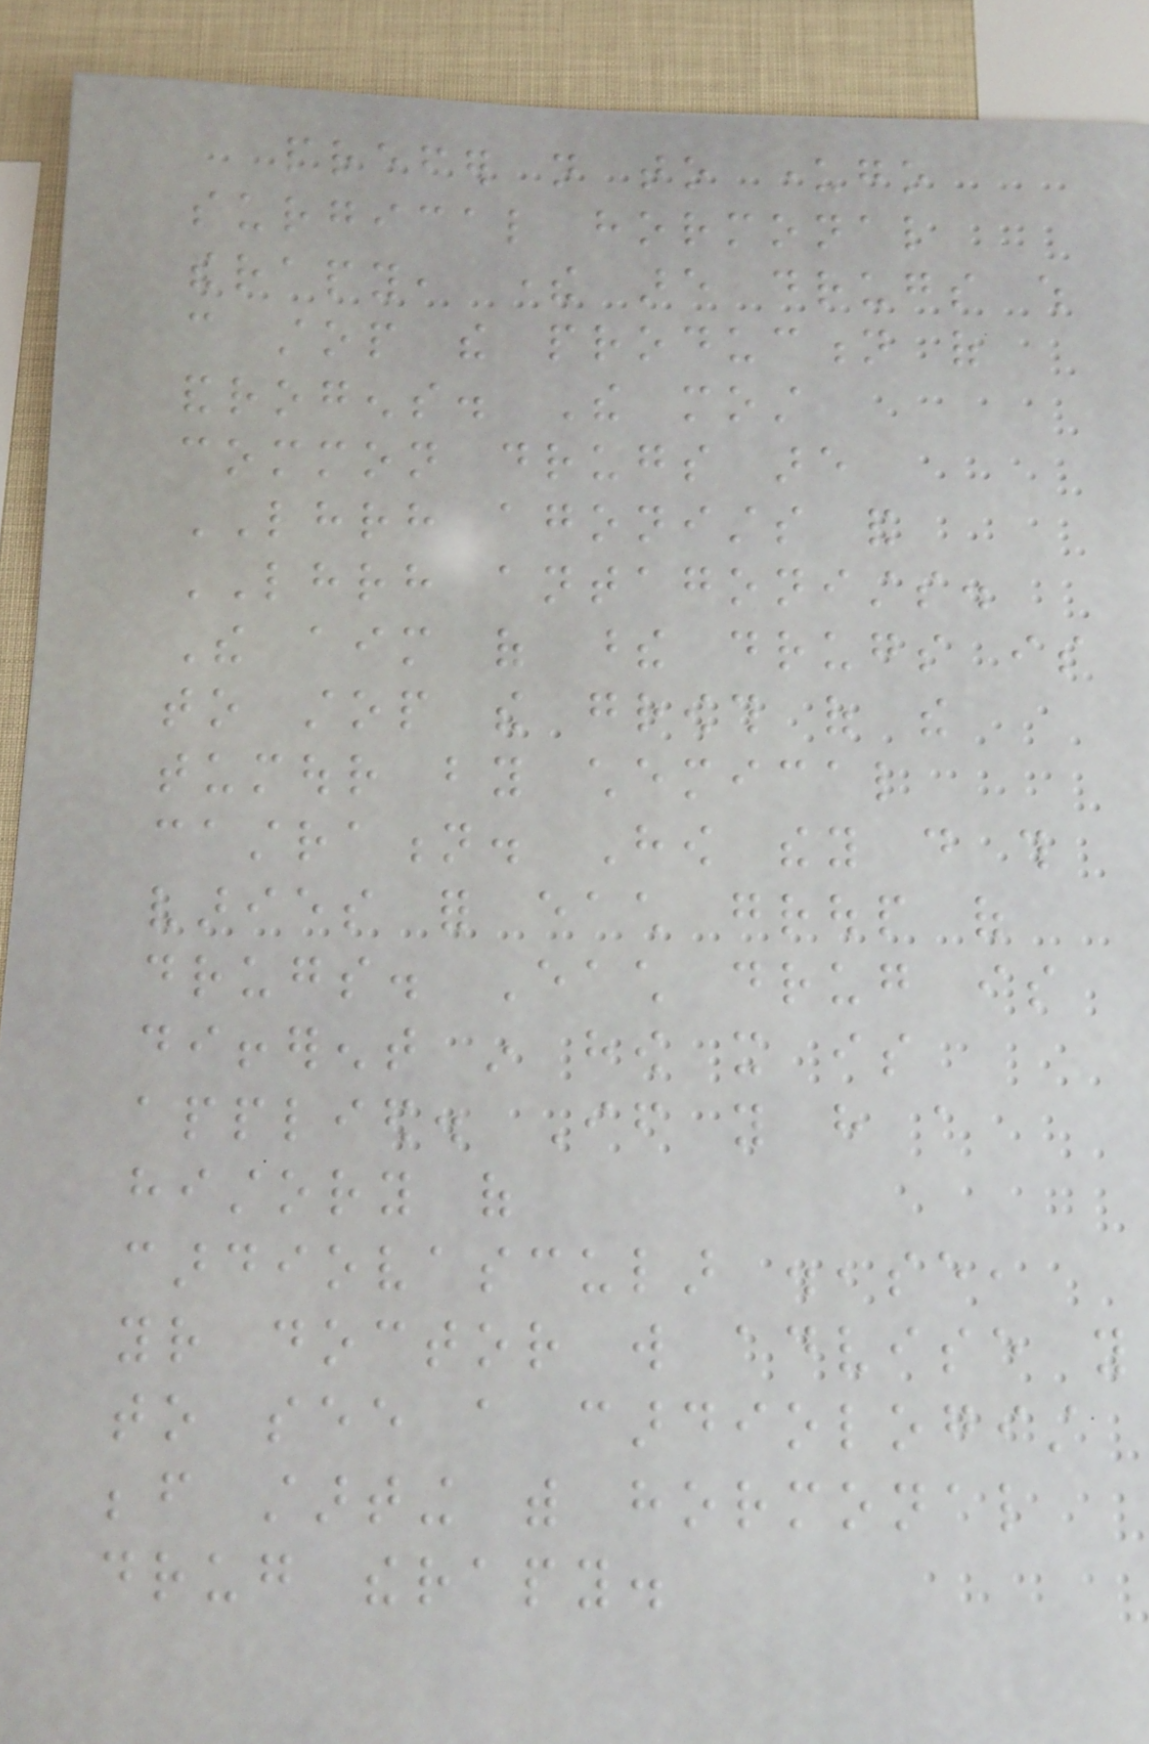prefer not to undergo
surgical hormonal
therapy, there are drugs which
can stop the production of
androgens. The most
common drugs are
LHRH agonists and
LHRH antagonists.
The aim of these drugs is
to stop the growth of the
tumour by chemical
castration. How they do this
varies for each group of
drugs. Each drug is
different in how it is
applied. If you have a
history of
cardiovascular disease,
your doctor will advise you
to see a cardiologist
before starting with hormonal
drug therapy.
